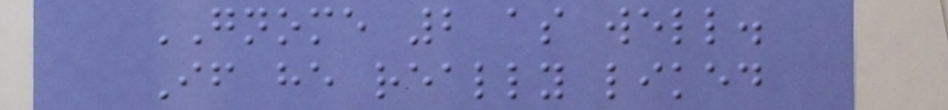GNOME 2 as well.
If he really liked
